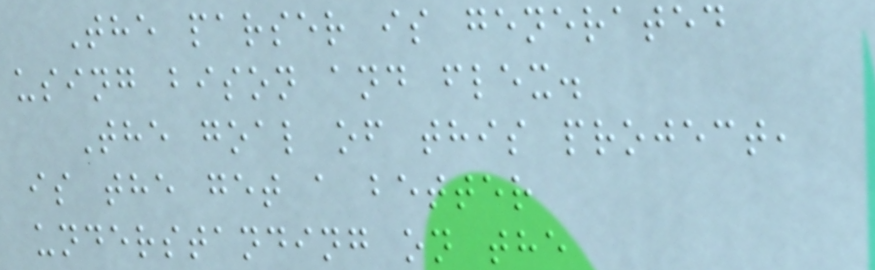The parser is generated
using bison and flex.
The goal of this project,
is the get a better
understanding on the
